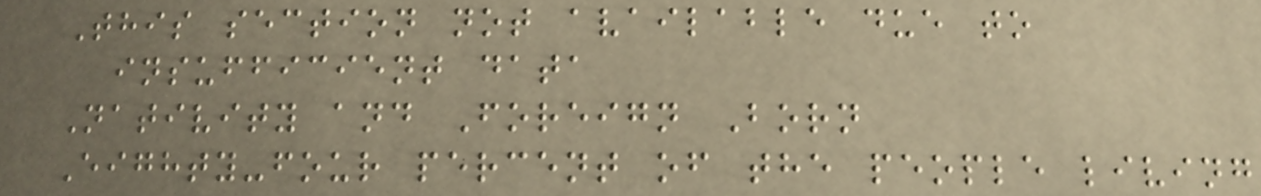This section not available due to
insufficient data
Nativity and Foreign Born
Eighty-four percent of the people living
